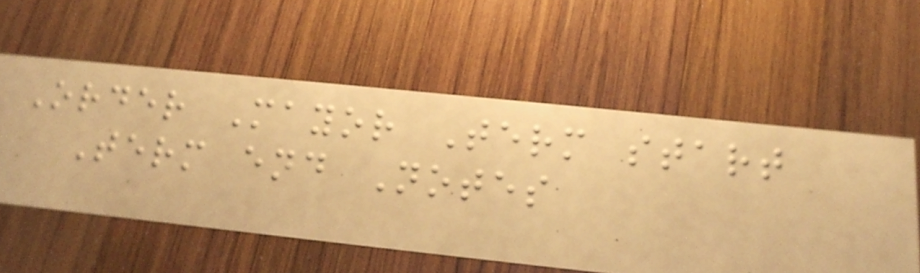Order Mayor Term start
Term end Notes
